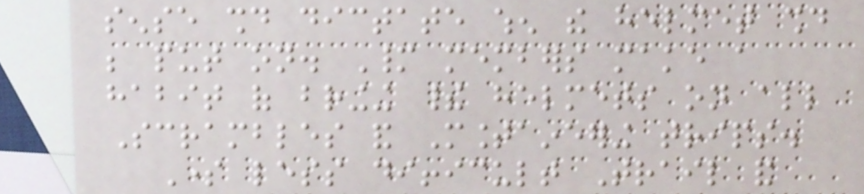sense should dictate when the helmet should
be put on. Many members make a
habit of bringing their helmets on all
Scrambles and Mountaineering trips.
Some less difficult Trail and
